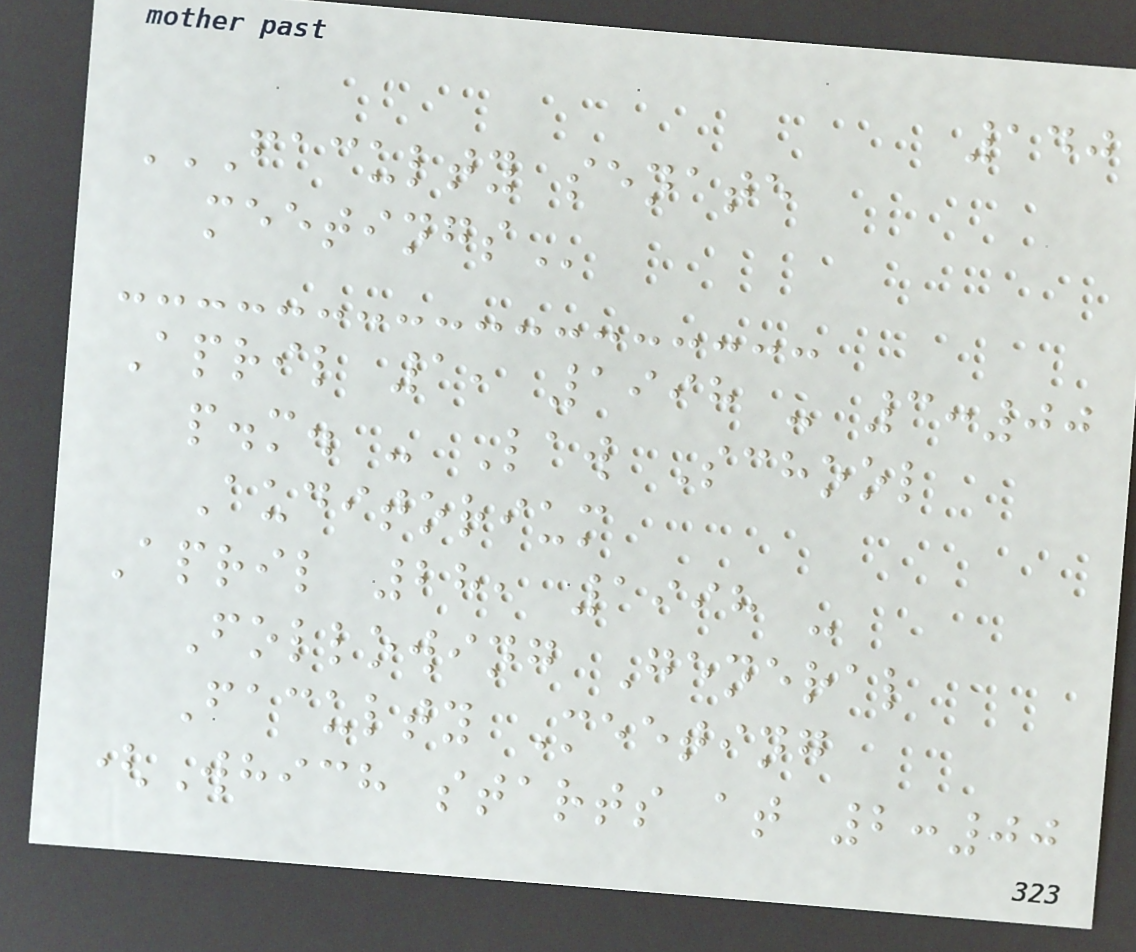140
FACULTY SENATE
MEETINGS
April 1, 1998 - 3:00
p.m. - Law School
Auditorium
April 28, 1998 -
Following General
Faculty Meeting
(Which starts at 2:00
